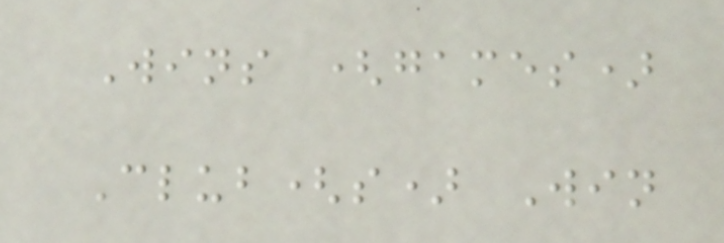Wins (games)
Club(s) Win
